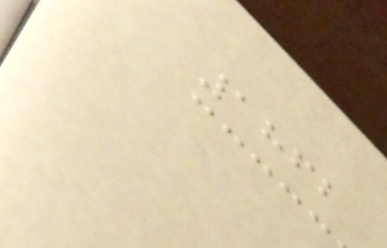1862
